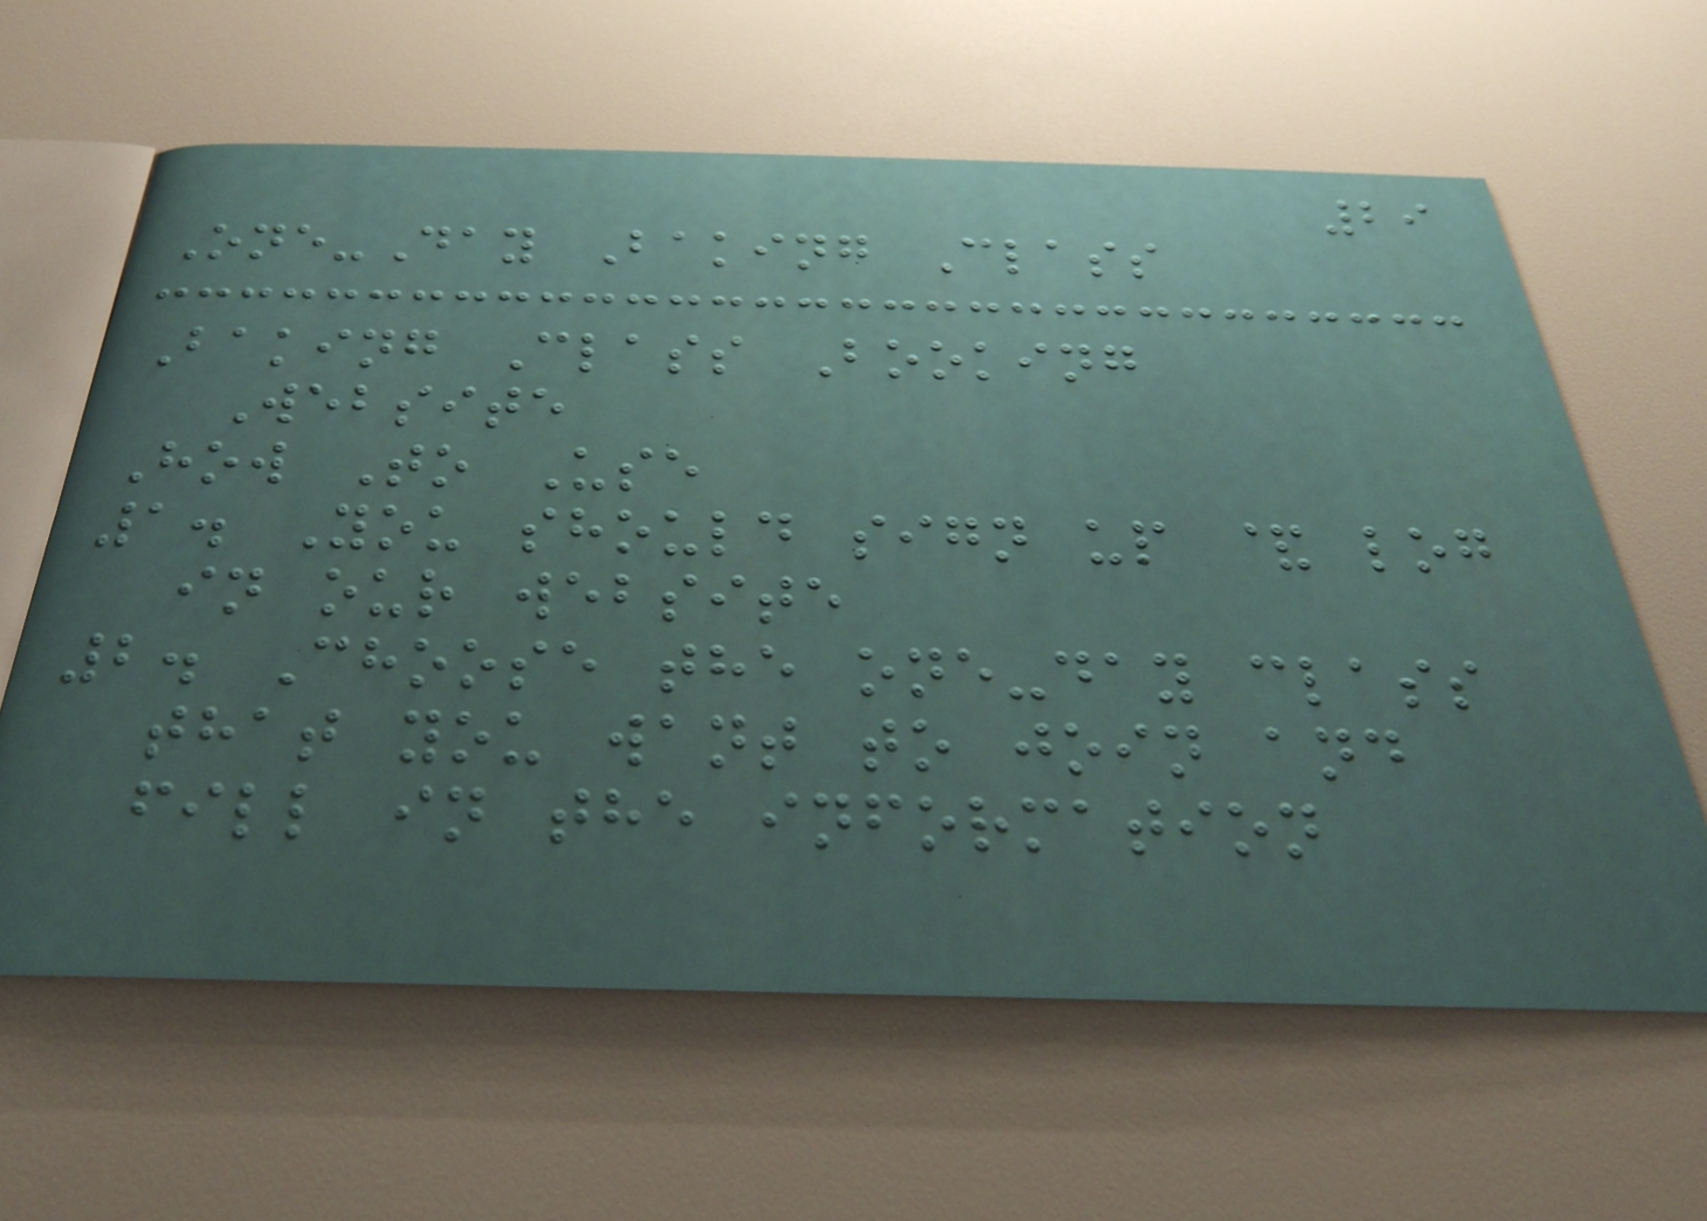29
One-Day Baking Class
Baking Class Booking
Website
How To Use
1. You should sign up & log
in our website
2. Choose the one-day class
that you want to join and
fill in the information
